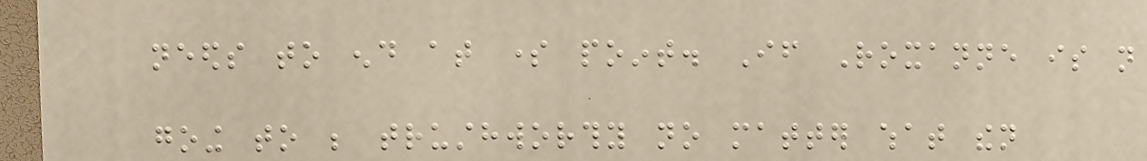needs to end at some point. If Roxanne is not
going to be trusthworthy no matter what then
